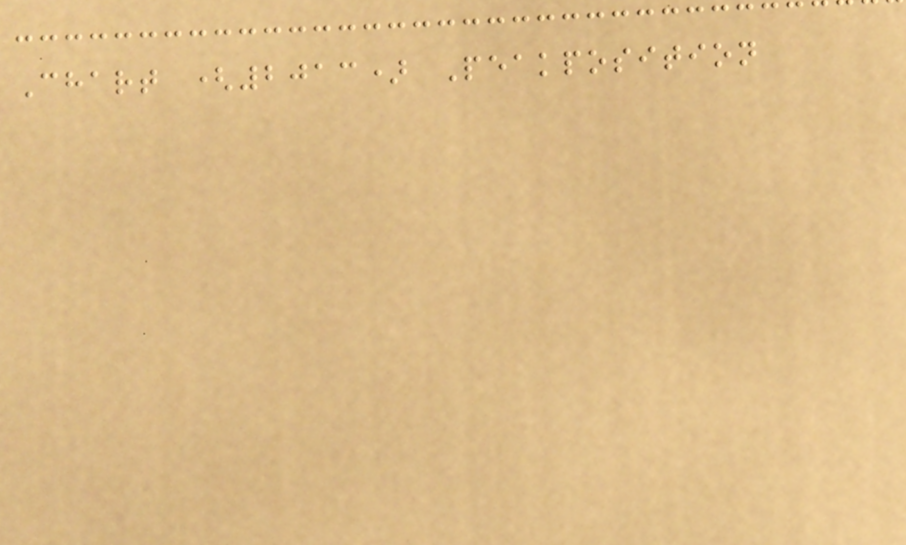Chart (2013) Peakposition
